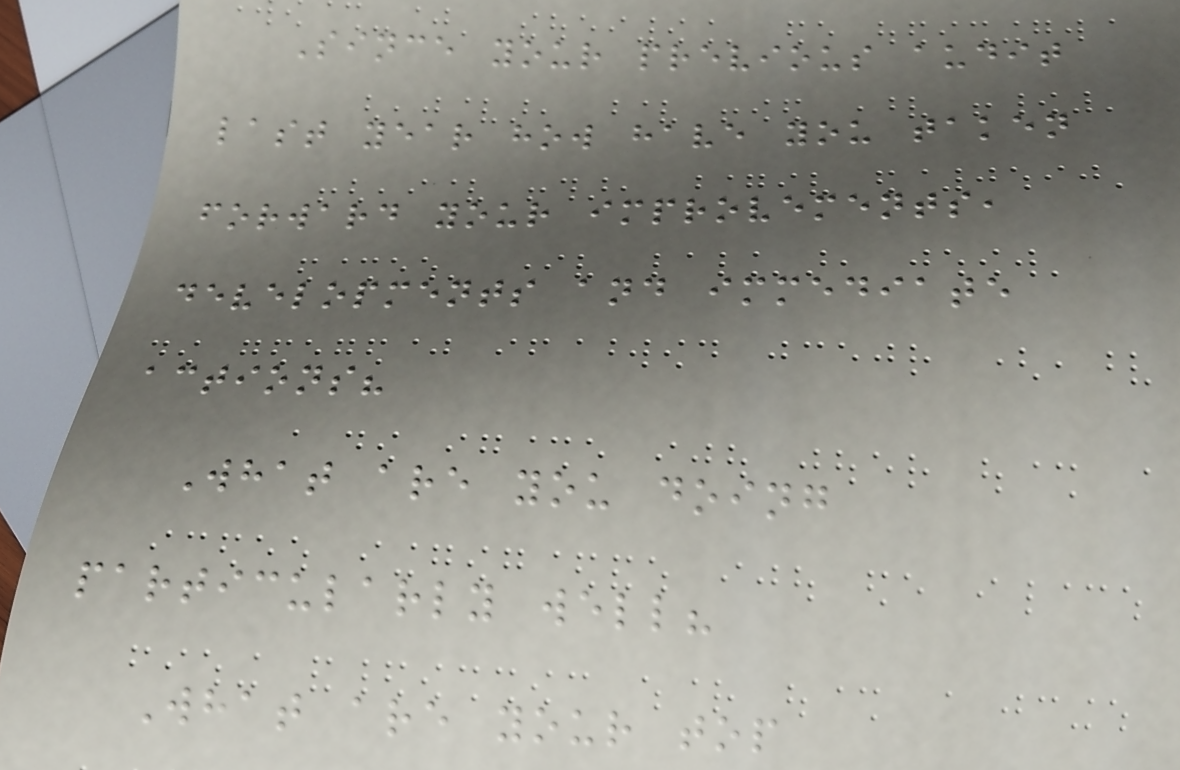Since your previous audit
last year how have you taken
forward your improvements,
developments and immediate
actions?
What are you doing
particularly well?
What are your top
